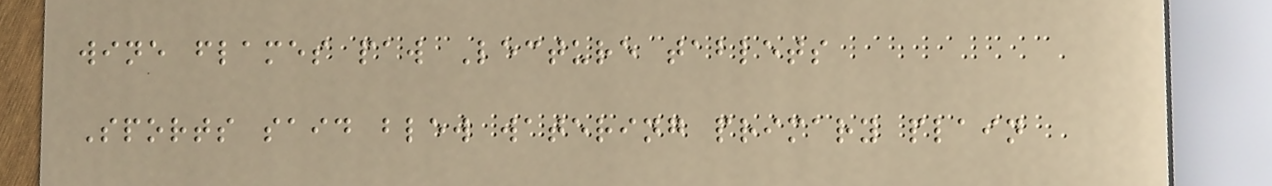wine flames paw Lecture tablets
Sports said blew watering primary plain
